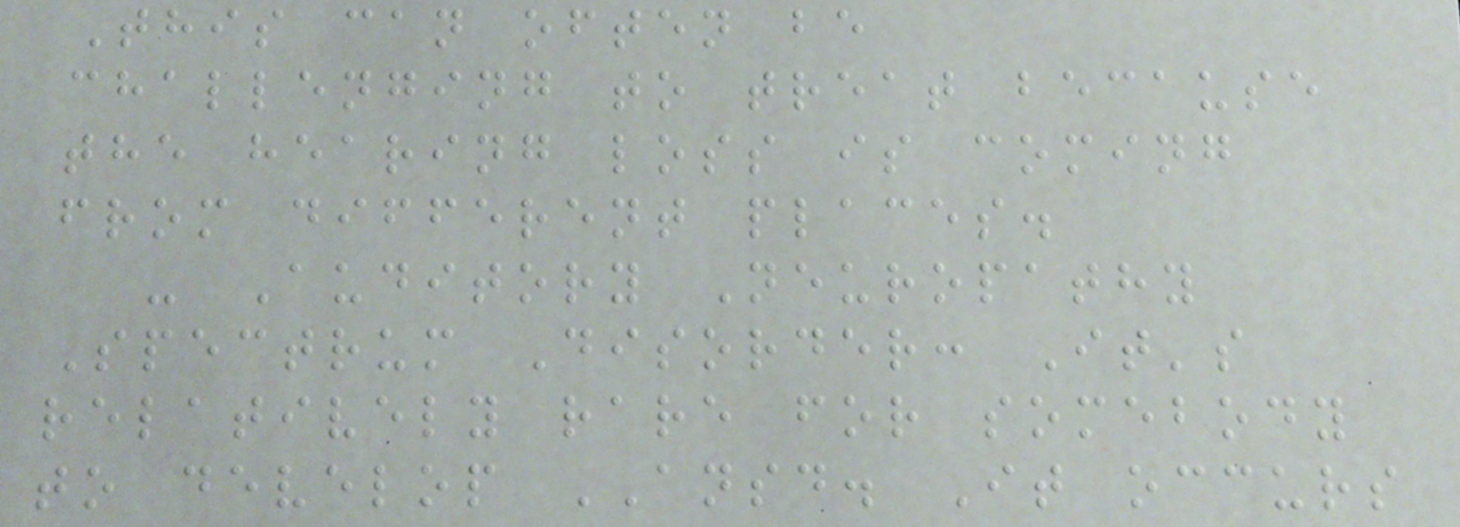This can often be
challenging to treat because
the hearing loss is coming
from different places.
- Auditory Neuropathy
Spectrum Disorder: It's
relatively rare for somebody
to develop ANSD. It occurs
